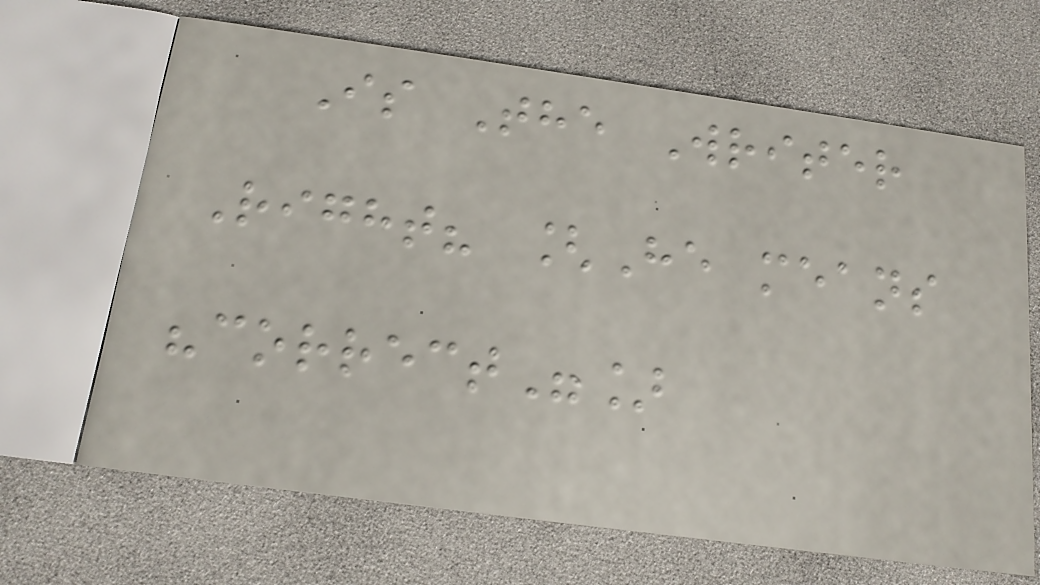Is The Writer
Right? [He means
"correct"]
